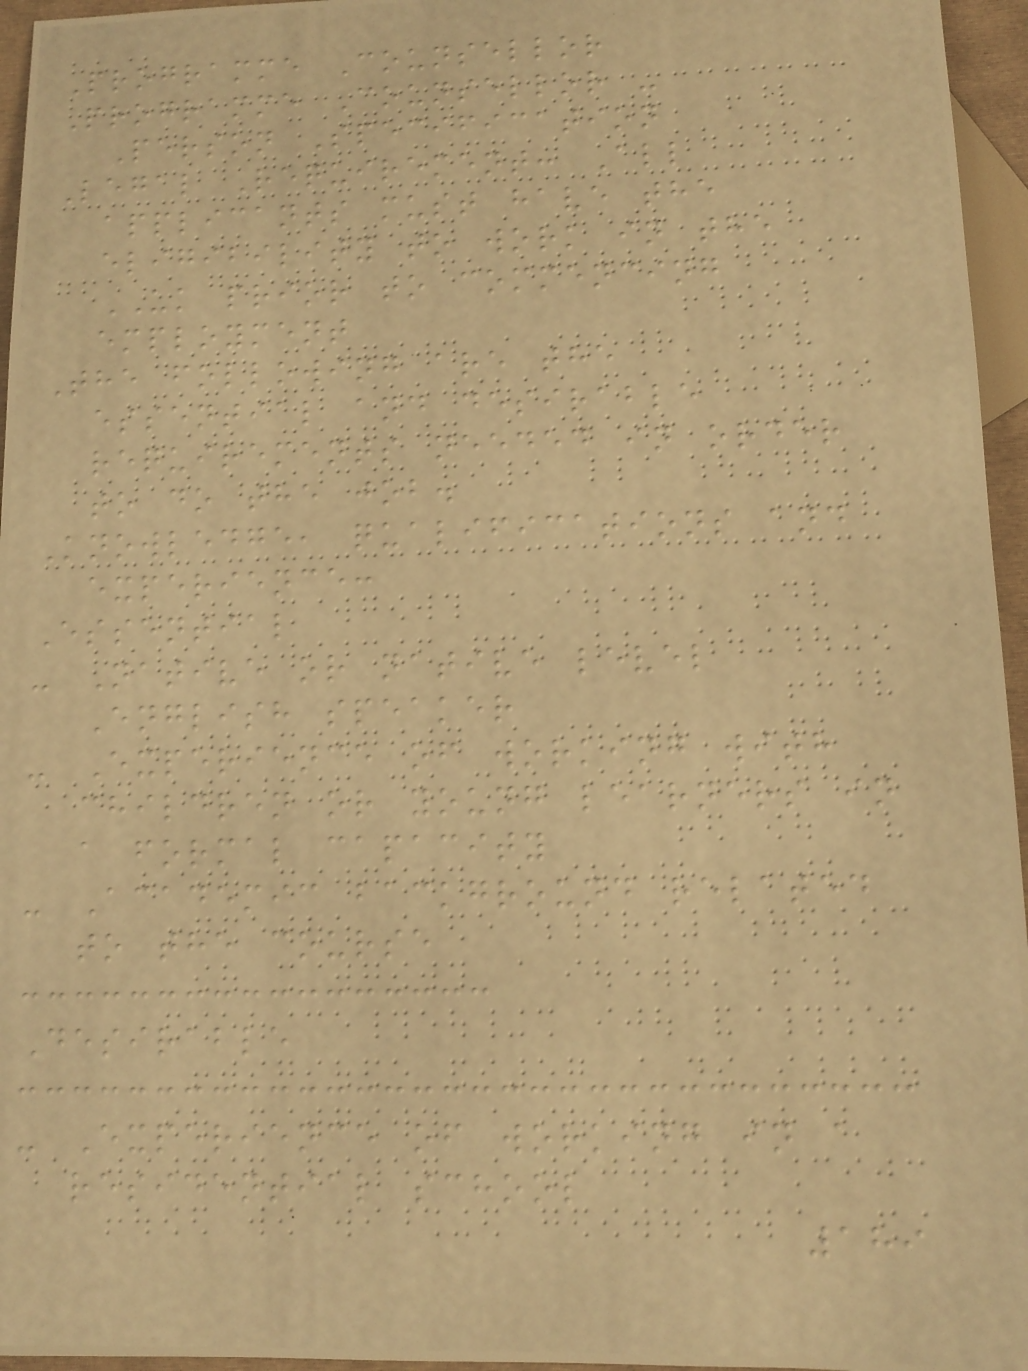Programme Counsellor
Programme Counsellor -
Person Specification
Legal Requirement: All
applicants must have the
eligibility to work in the
UK prior to commencing
employment
The following are the
essential and desirable
requirements needed in order
to do the job.
Knowledge, qualifications and
experience:
Essential
- Native or native level
English speaker
- Experience of working with
children or young learners in
a formal capacity
- Academic background related
to the course
Desirable
- Experience of working in a
residential school
189
